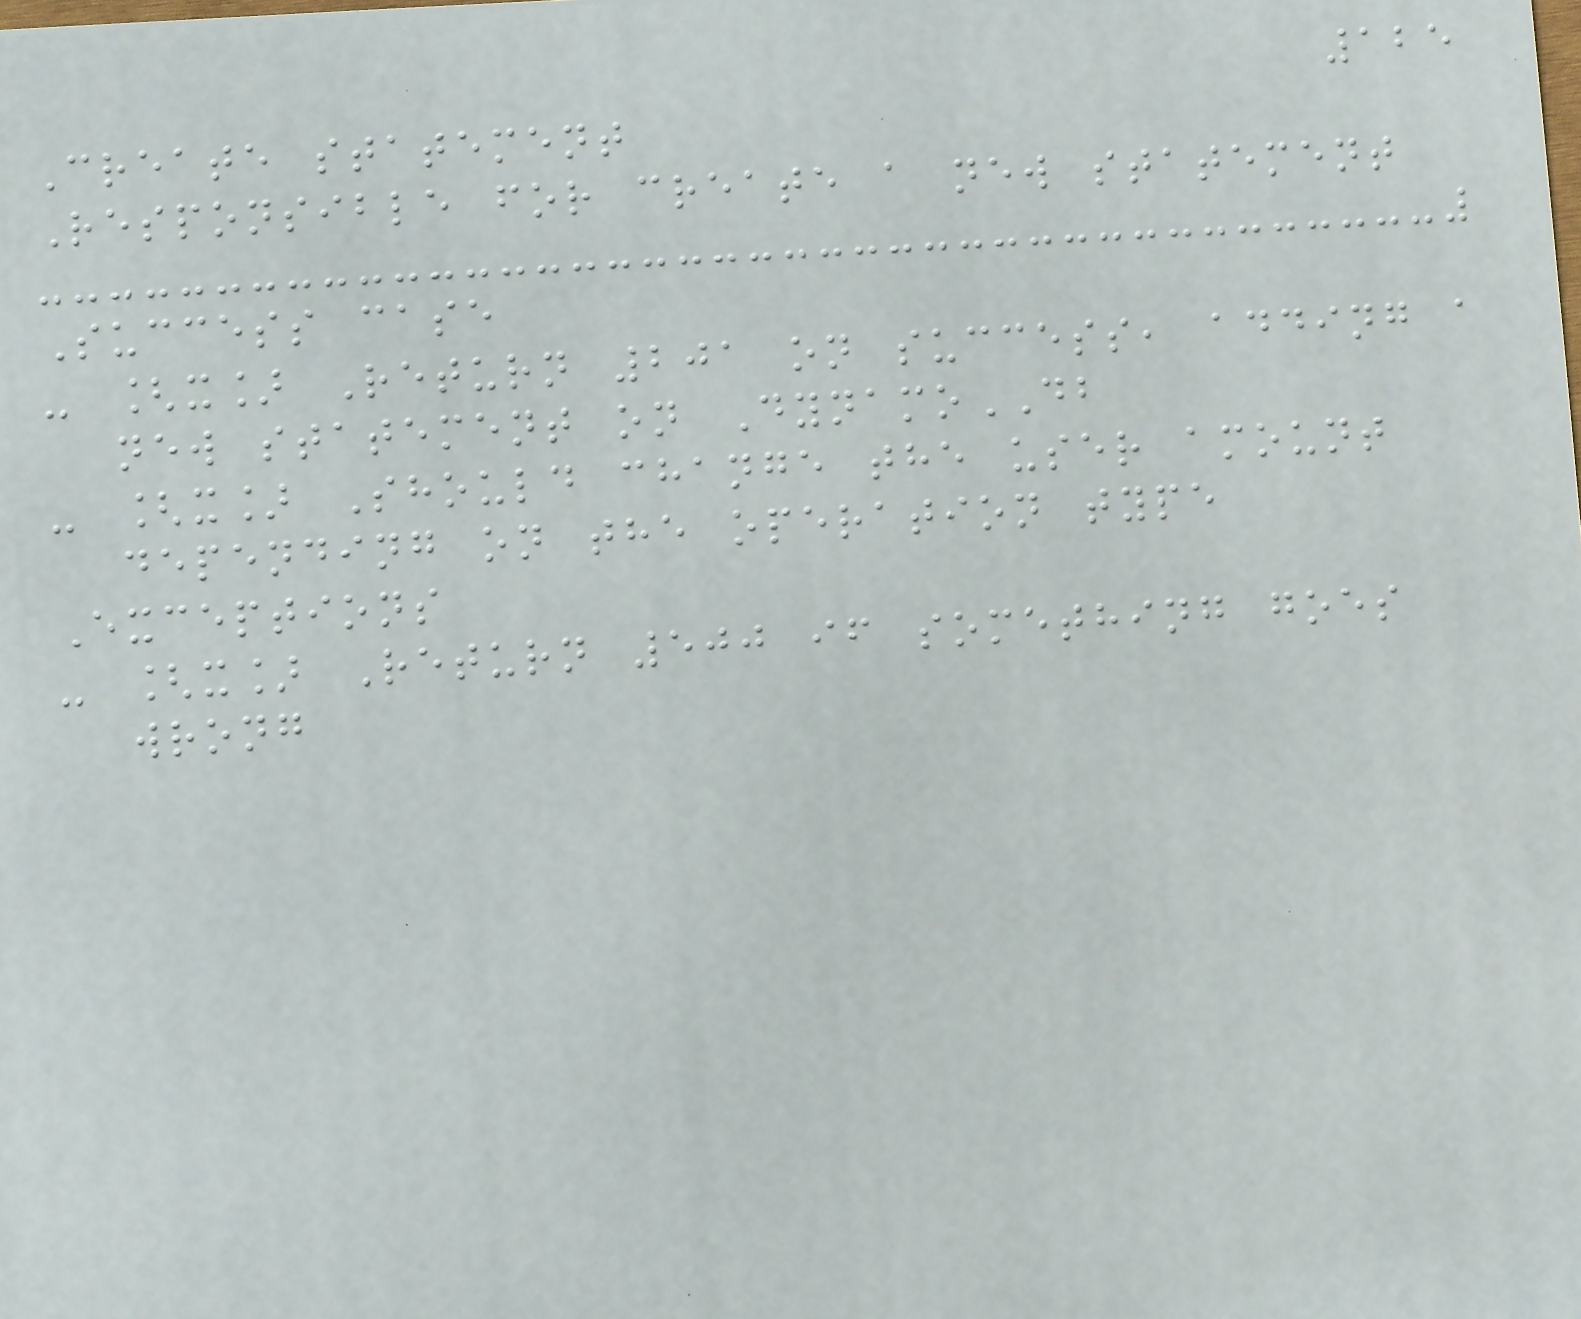125
Create statement
Responsible for create a new statement
Success case
- [x] Return 201 on success, adding a
new statement on DynamoDB
- [x] Should change the user amount
depending on the operation type
Exceptions
- [x] Return 500 if something goes
wrong
